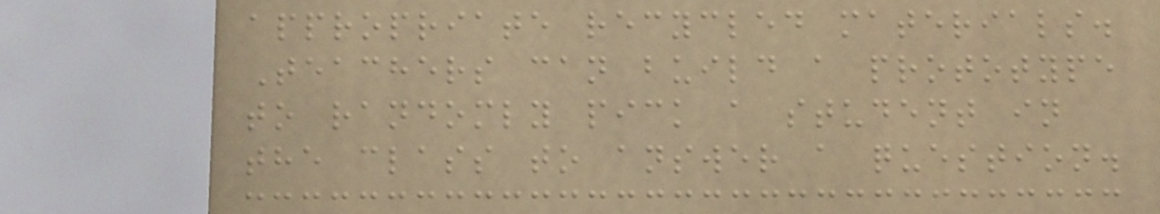appropriate recycled materials.
Teachers can build a prototype
to randomly pick a student in
the class to answer a question.
